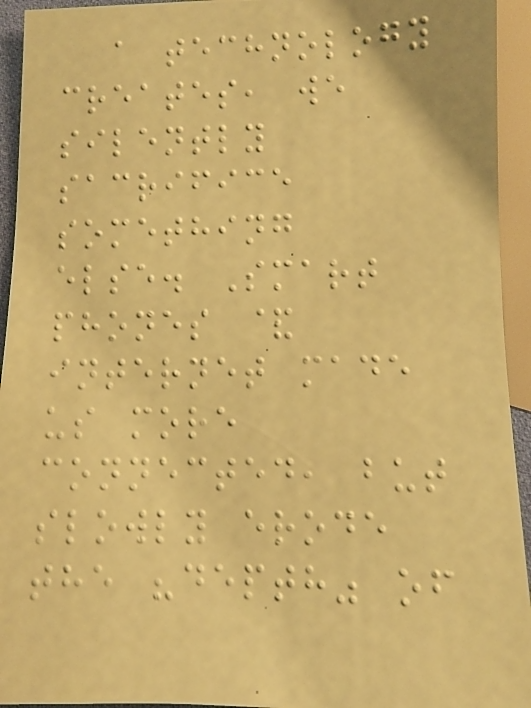a technology
creates, we
silently
sacrifice
something
else. Smart
phones &
internet made
us more
connected, but
slowly erode
the "depth" of
